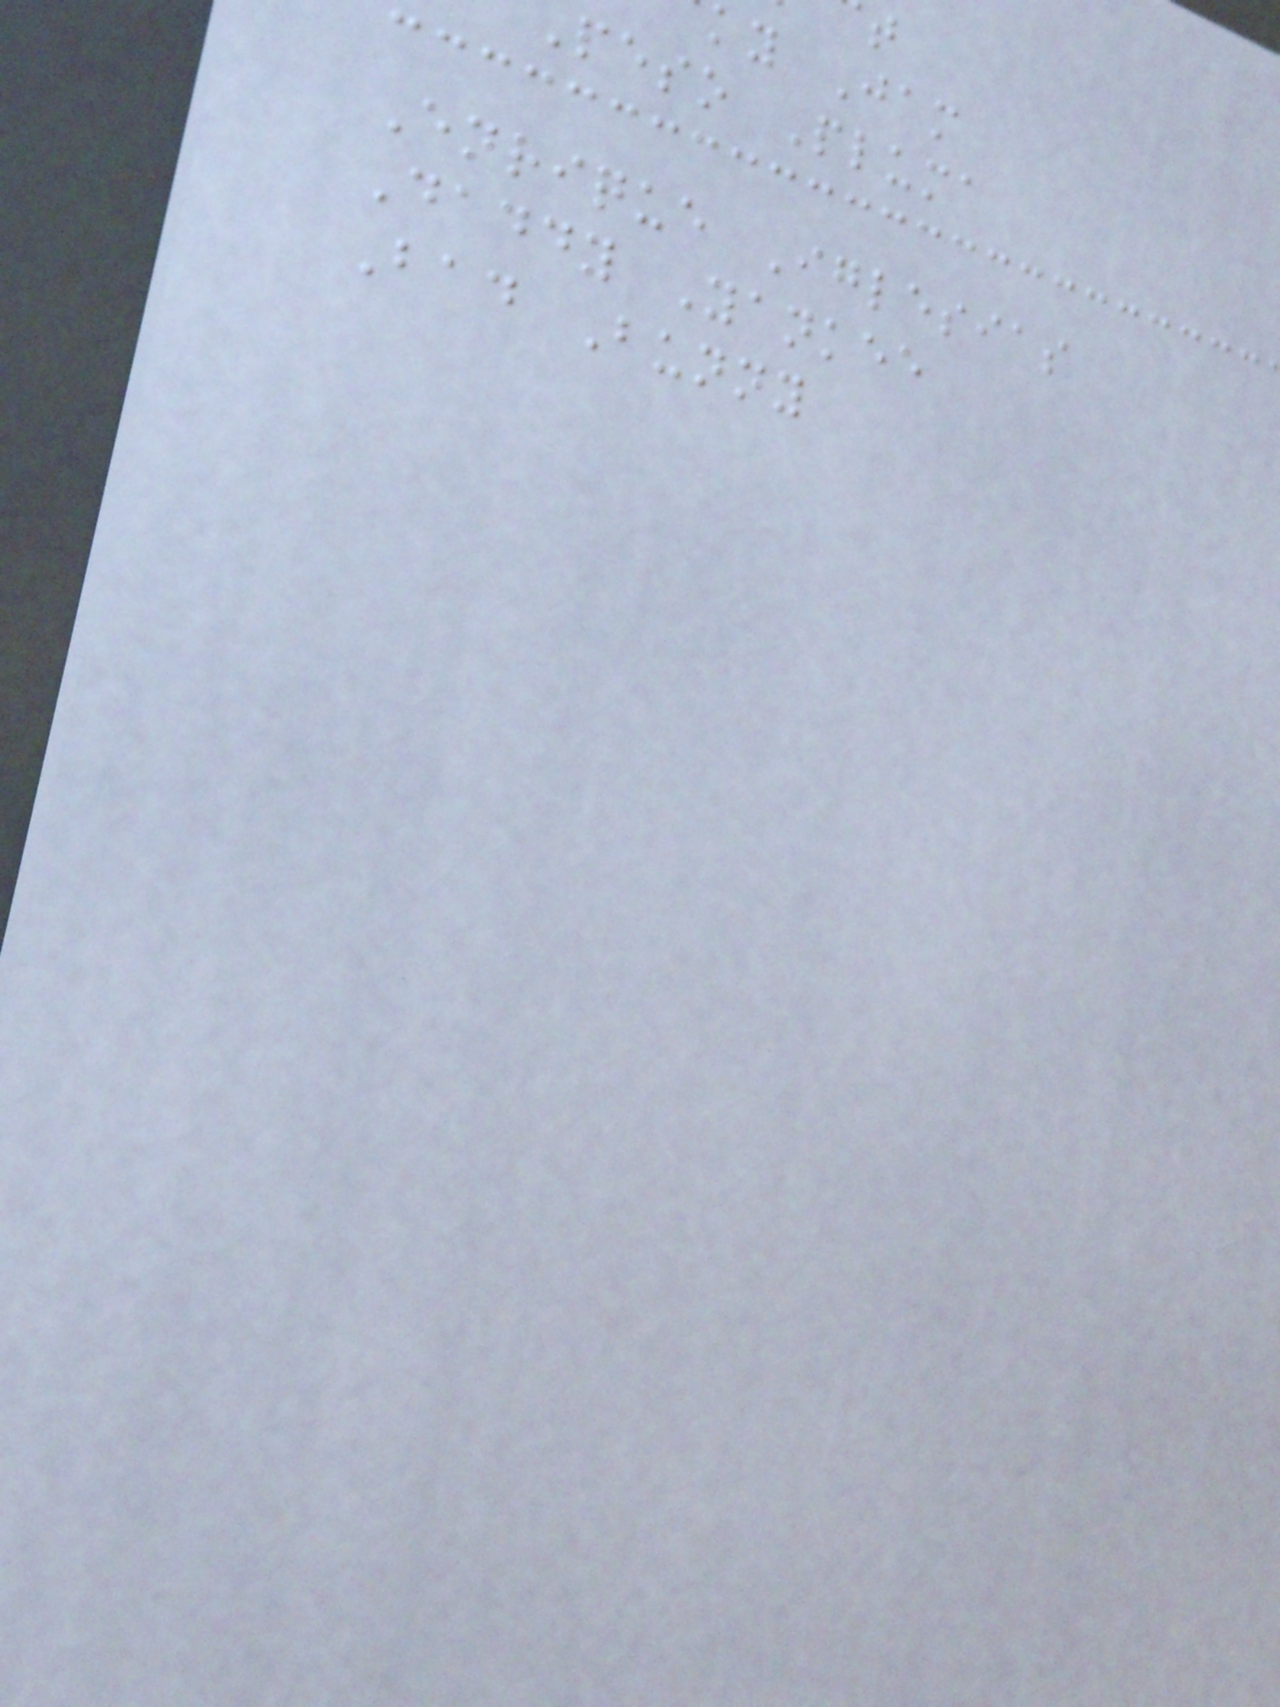ky Jam
peso Pluma
Enrique Iglesias
Daddy Yankee
Bad Bunny
